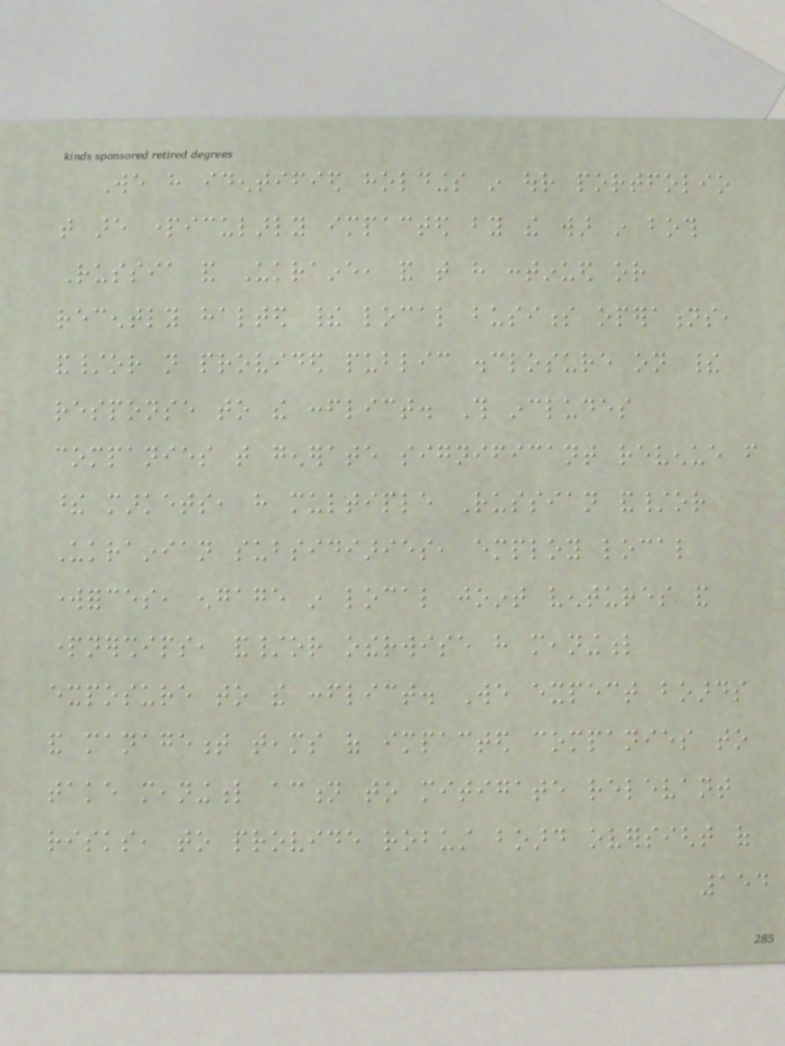We have identified holdings in our portfolio
that are particularly impacted by the war in both
Russia and Ukraine, and that have continued or
recently halted their local business operations,
and/or not provided public disclosure on their
response to the conflict. This includes
companies that generate significant revenue from
these markets, have multiple Russian and/or
Ukrainian subsidiaries, employ local
workforces, engage in local joint ventures and
partnerships, and/or otherwise have meaningful
exposure to the conflict. We expect boards
and management teams of impacted companies to
take meaningful action to mitigate relevant
risks, to provide robust board oversight of
154
